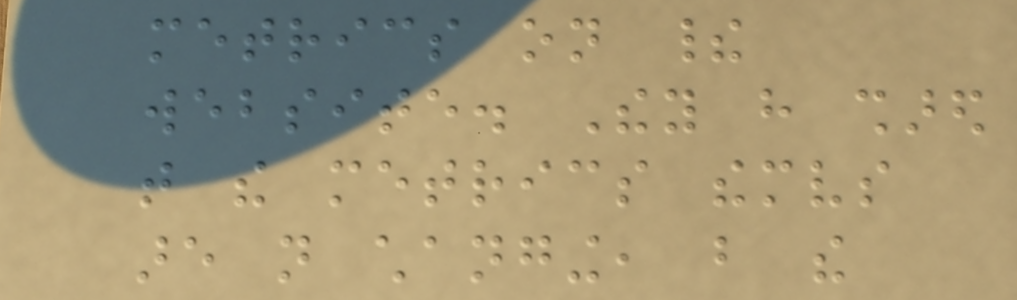metrics on their
website. They have shared
that the metrics themselves
are not changing, but the
